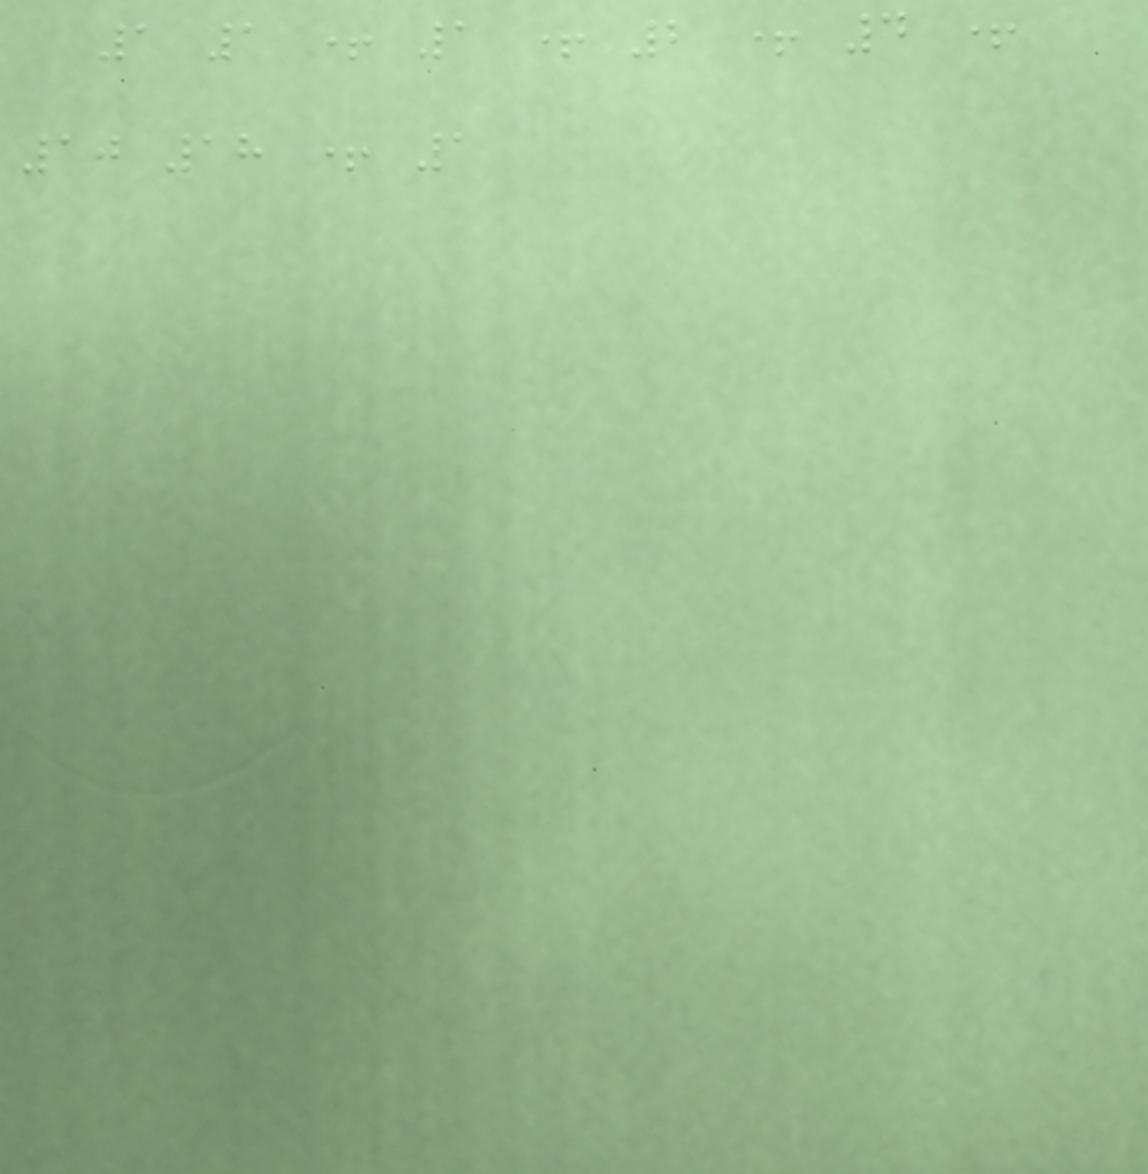1 1 + 1 + 2 + 4 +
10 18 + 1
